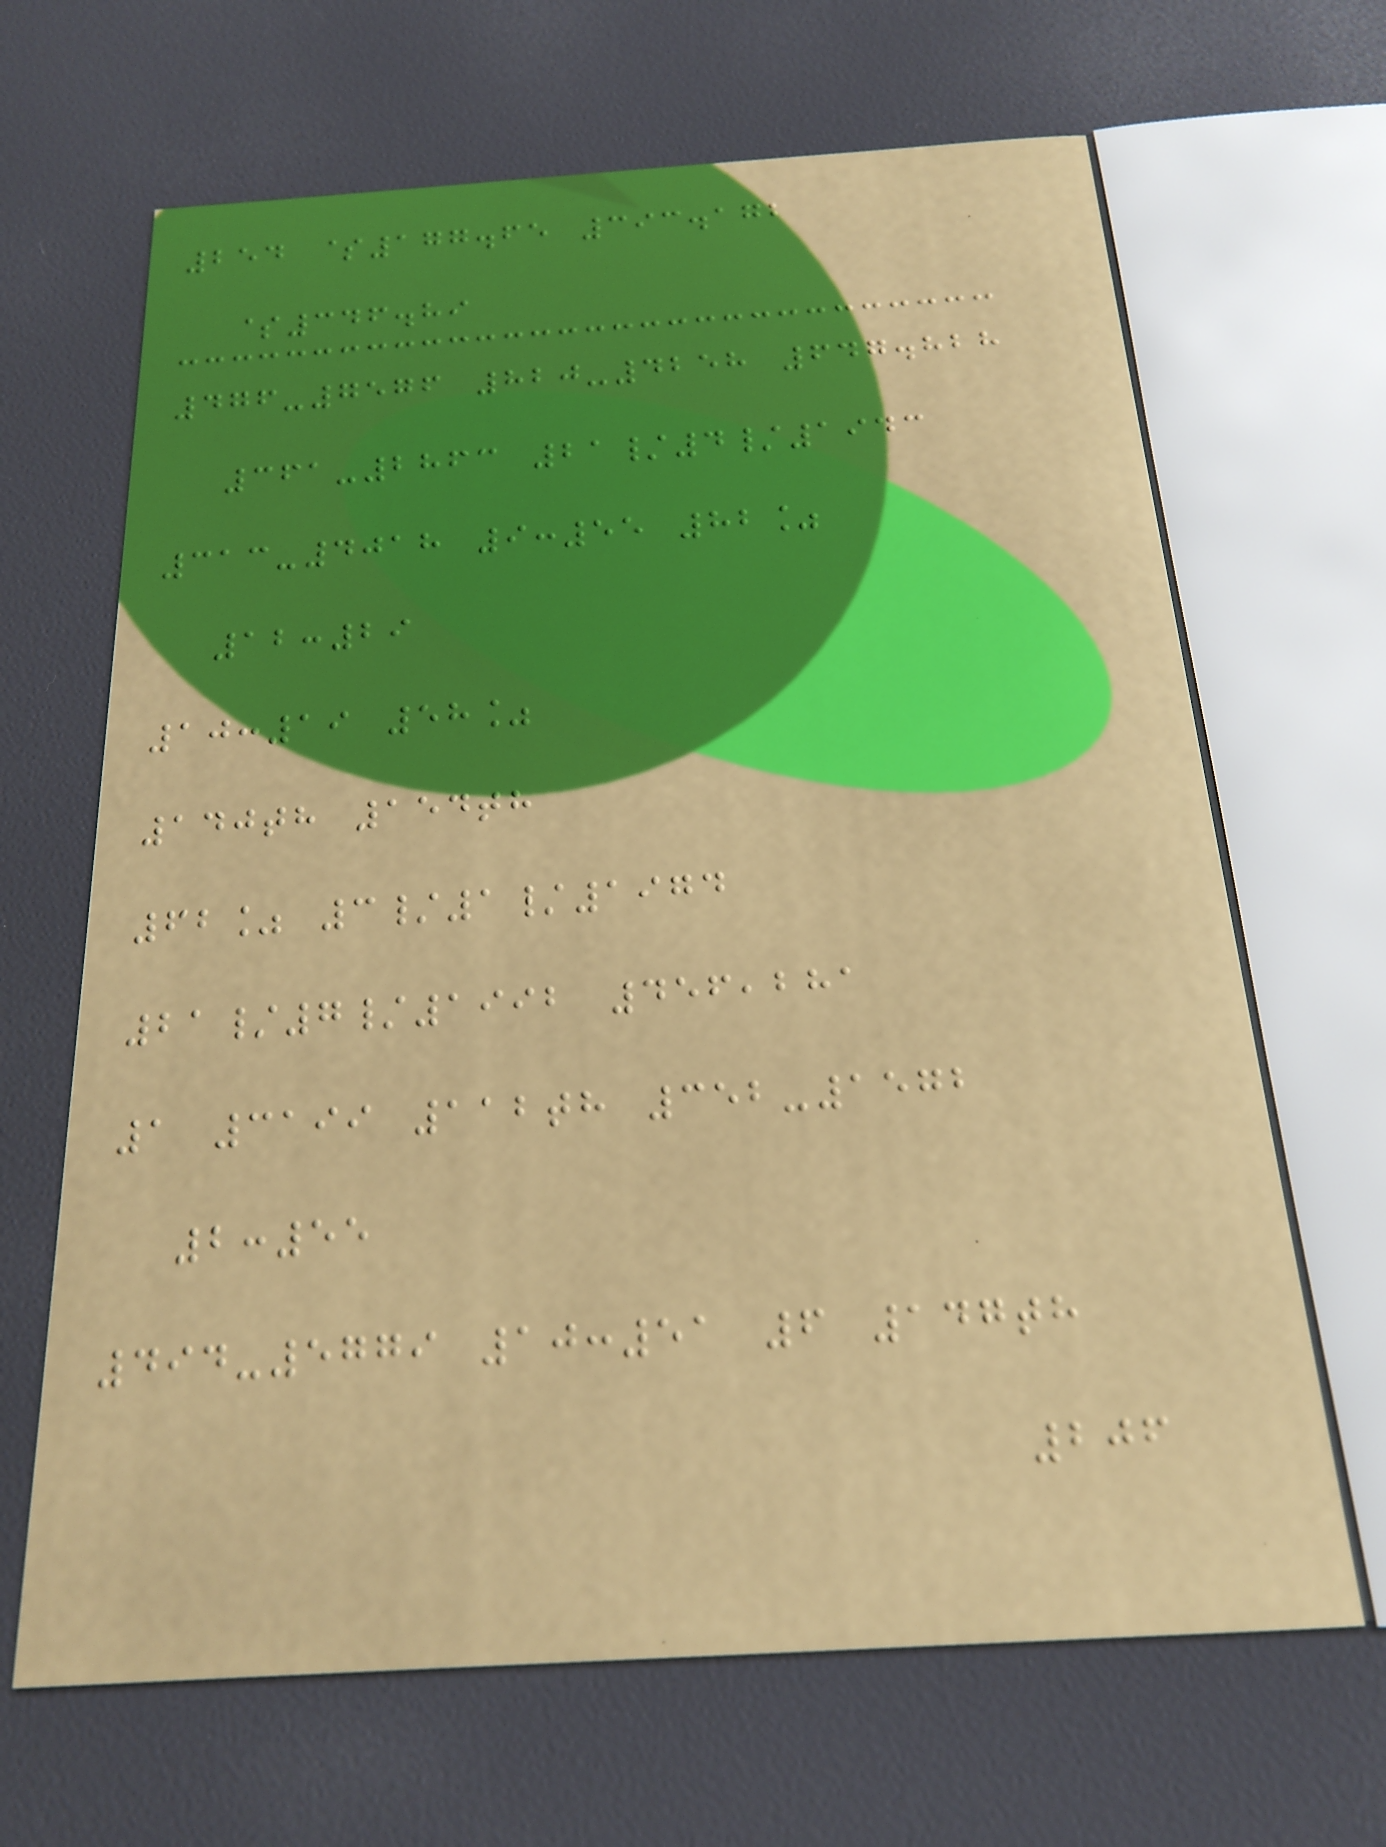254 $177.65 393.172
$346.89
476-7576 820-4258 647.828
361-2863 21/4/1943
313-4018 9:55 82%
12:29
10:19 58%
140th 154th
62% 3/1/1974
21/7/1992 456,281
1 3199 112th 352-1572
2:55
494-5779 10:51 6 147th
206
